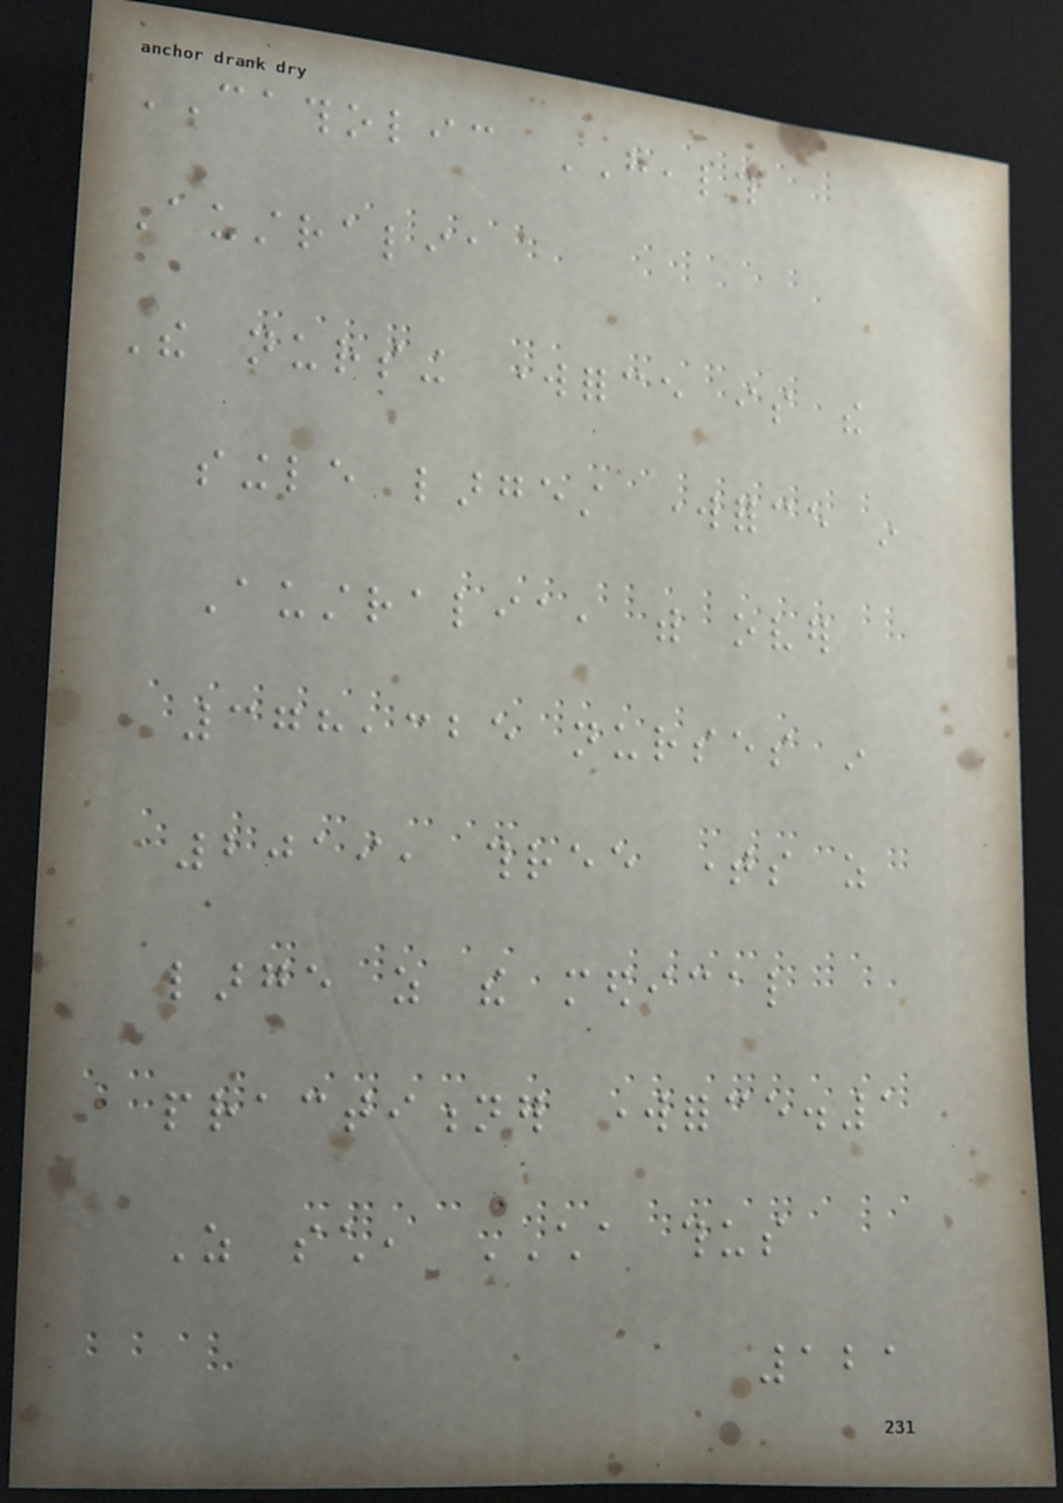CATHOLIC HEALTH
Australia
The nursing workforce is the
single largest workforce in
Australia, with over
378,325 nurses in
2019, three times as
large as the medical
practitioner workforce.1
As such, CHA thus
121
